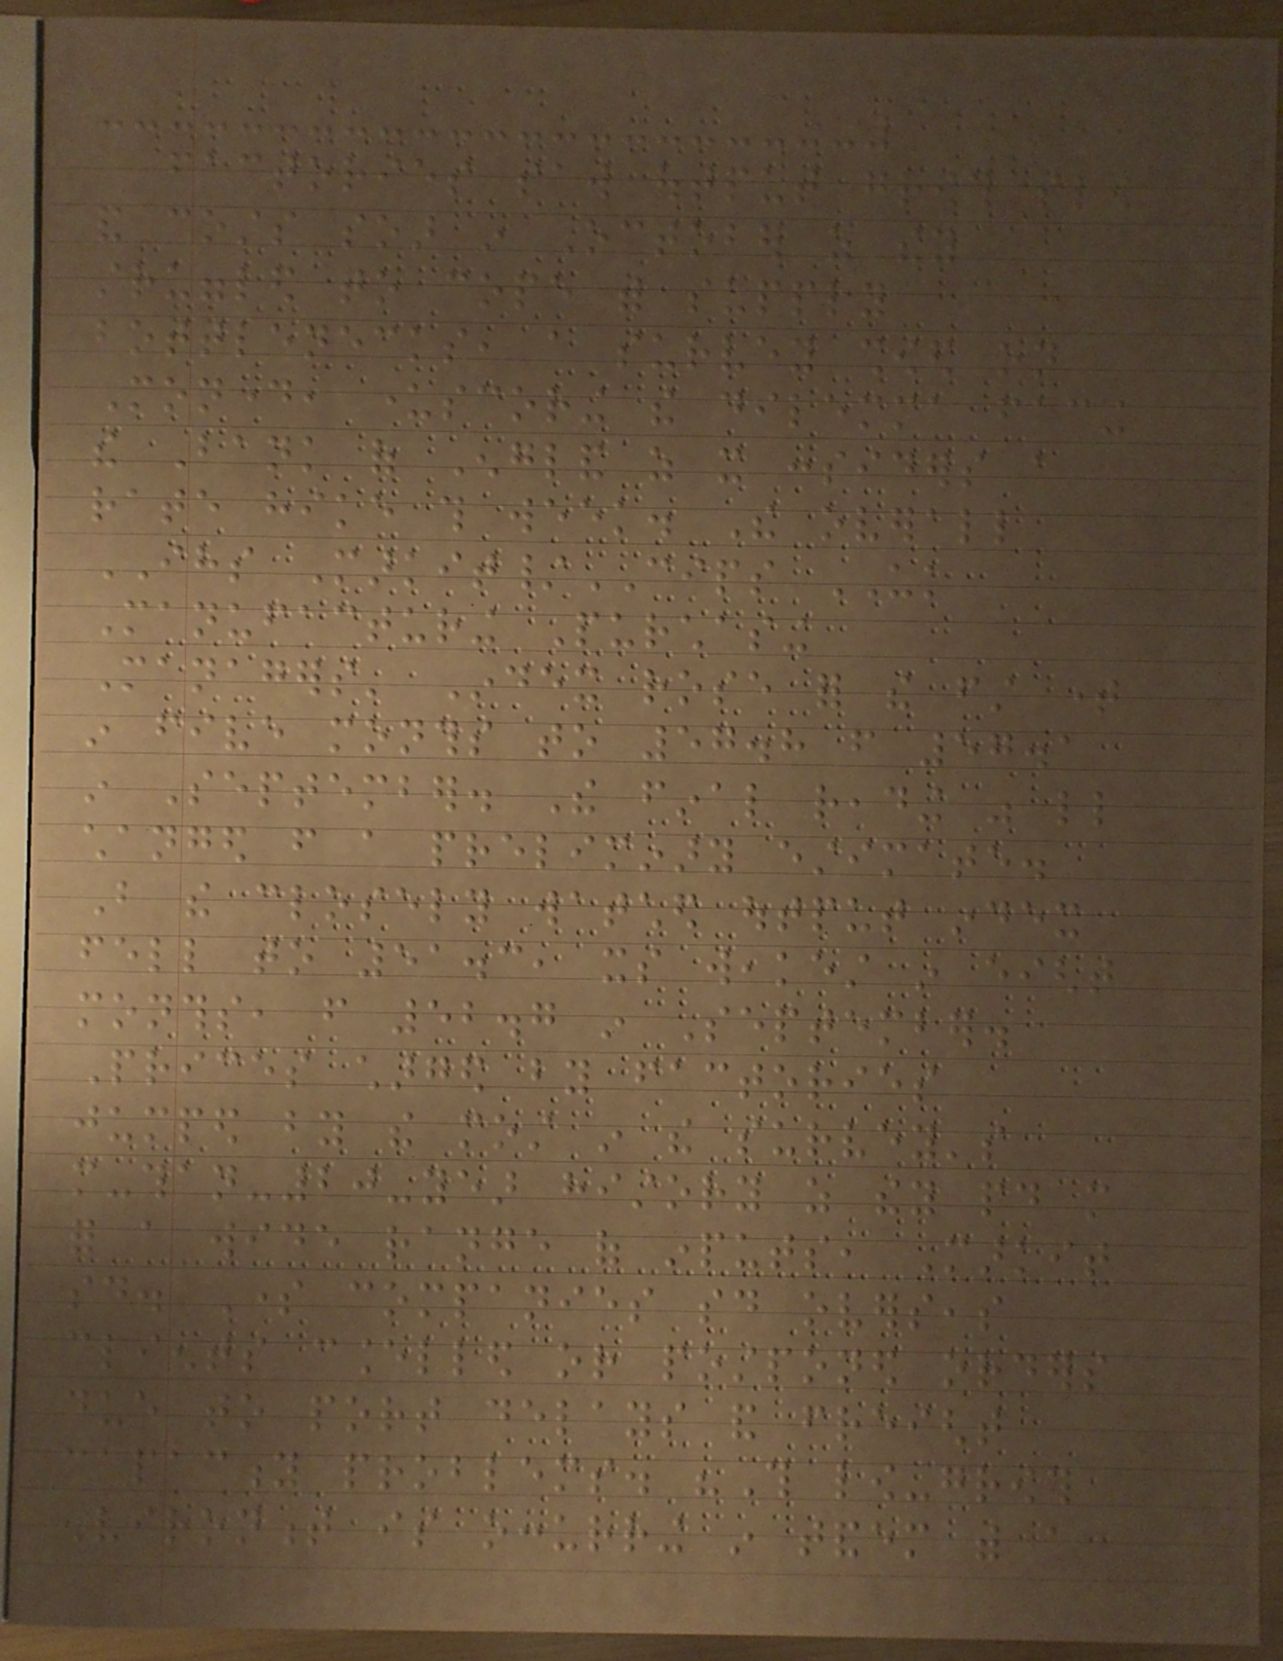factories saw output growth slow
and costs soar in October as they
struggled to cope with supply
bottlenecks, a survey showed on
Monday, underscoring the dilemma facing
the Bank of England as it considers a
rate hike this week. The overall
IHS Markit/CIPS UK
Manufacturing Purchasing
Managers' Index rose for the first time
in five months to 57.8 from 57.1
in September. The final reading was little
changed from a preliminary estimate.
But the closely watched output index
fell to 51.3, its weakest in eight
months, from 52.7 in September.
Prices charged by factories
jumped by the most in the survey's
more-than-20-year history as they paid more
for a wide range of inputs, Markit
said. Some companies said overseas
clients cancelled or postponed orders
due to port delays and freight
capacity problems. "This low-growth
environment is occurring in tandem with a
